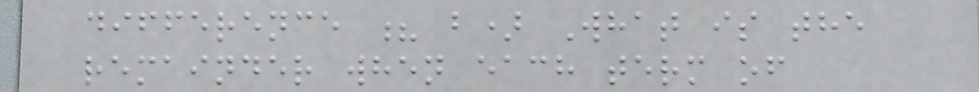difference ? b) What is the
remainder when each term of
